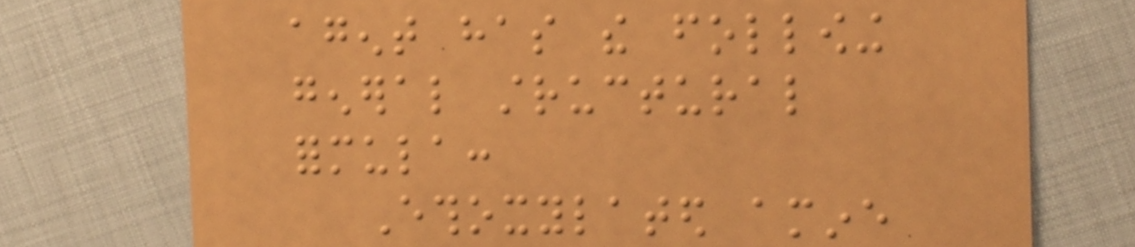agent has the following
general structural
formula:
Ethoxylated amine
